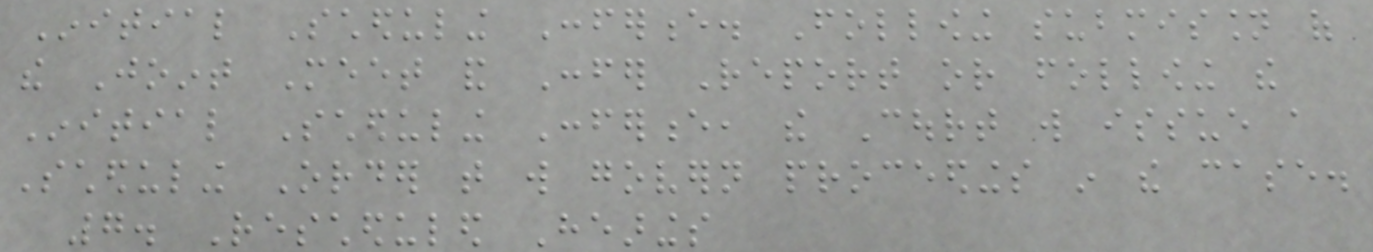Initial Scheduling Conference. Following submission of
the Joint Meet and Confer Report or following the
Initial Scheduling Conference, the Court will issue a
Scheduling Order that will govern proceedings in the case.
7. Rescheduled Hearings
